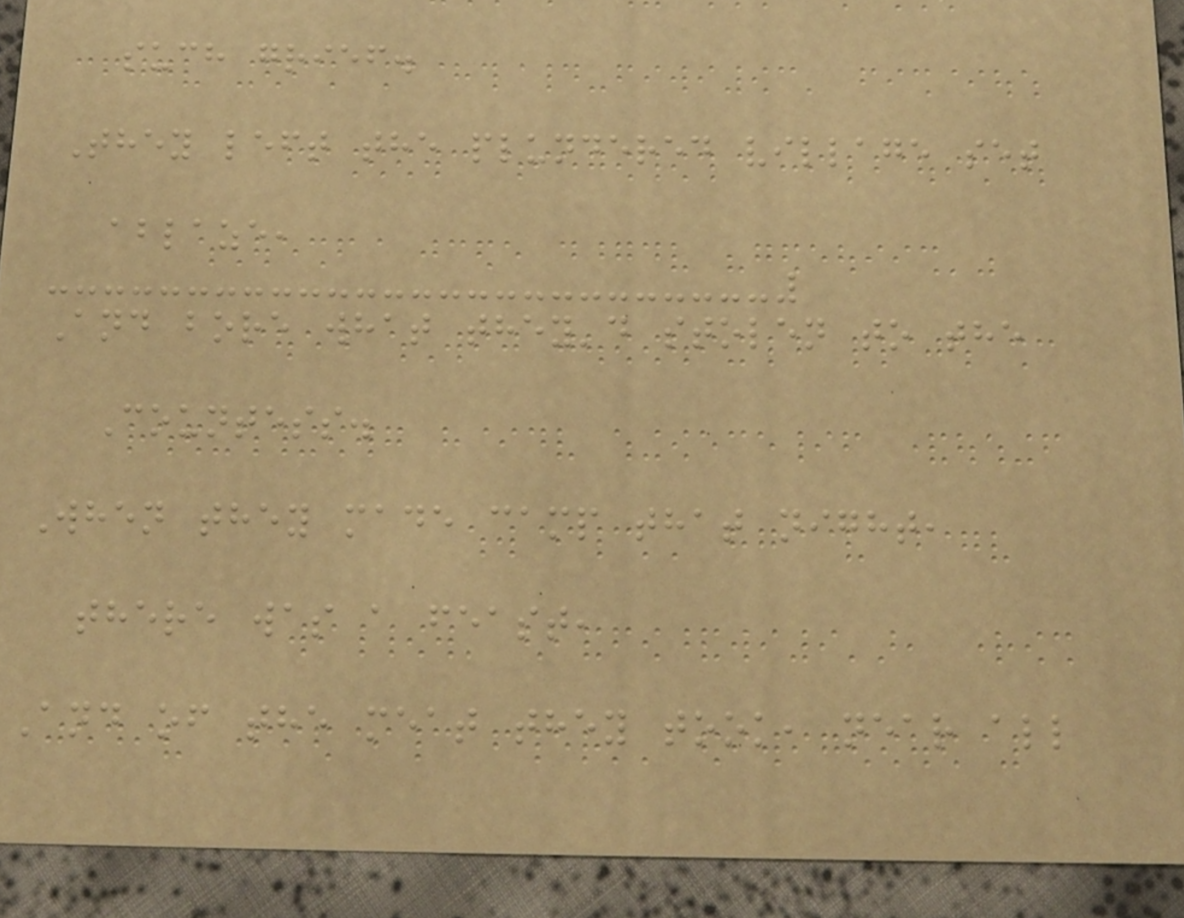such grief.
They left the plundered village set
ablaze,
And bore what they'd stolen to the
Countess.
When they made camp that night,
there was a feast,
And of the meat they took, near all
